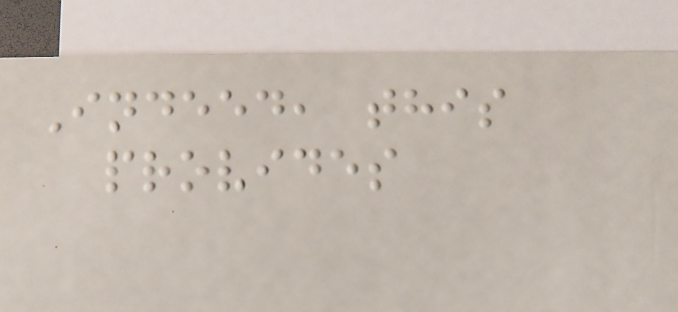Indeed, this
provides
